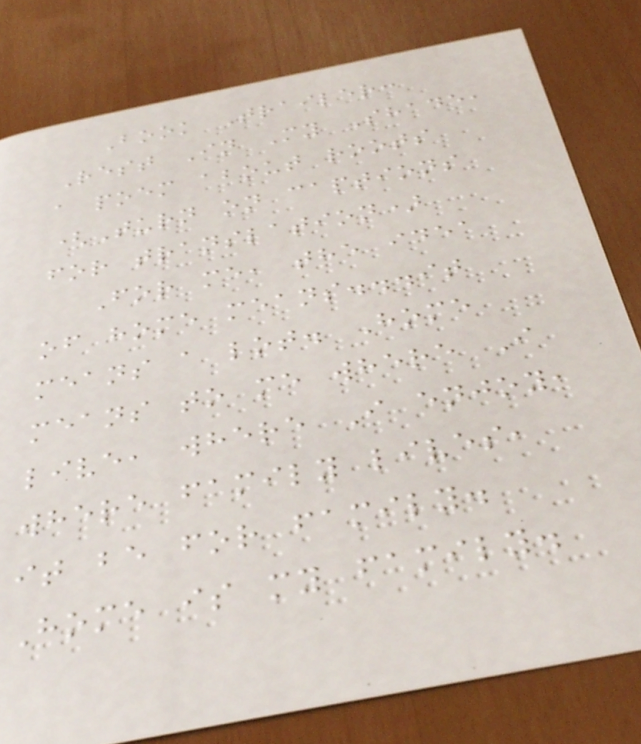Book Trailer:
Rest In My Shade,
a poem about roots
(Turn on captions
for translation)
For me, the idea
of home means...it
means a lot. Home
means to me where I
live, where I enjoy,
where family lives,
it be for family.
Home is my family.
